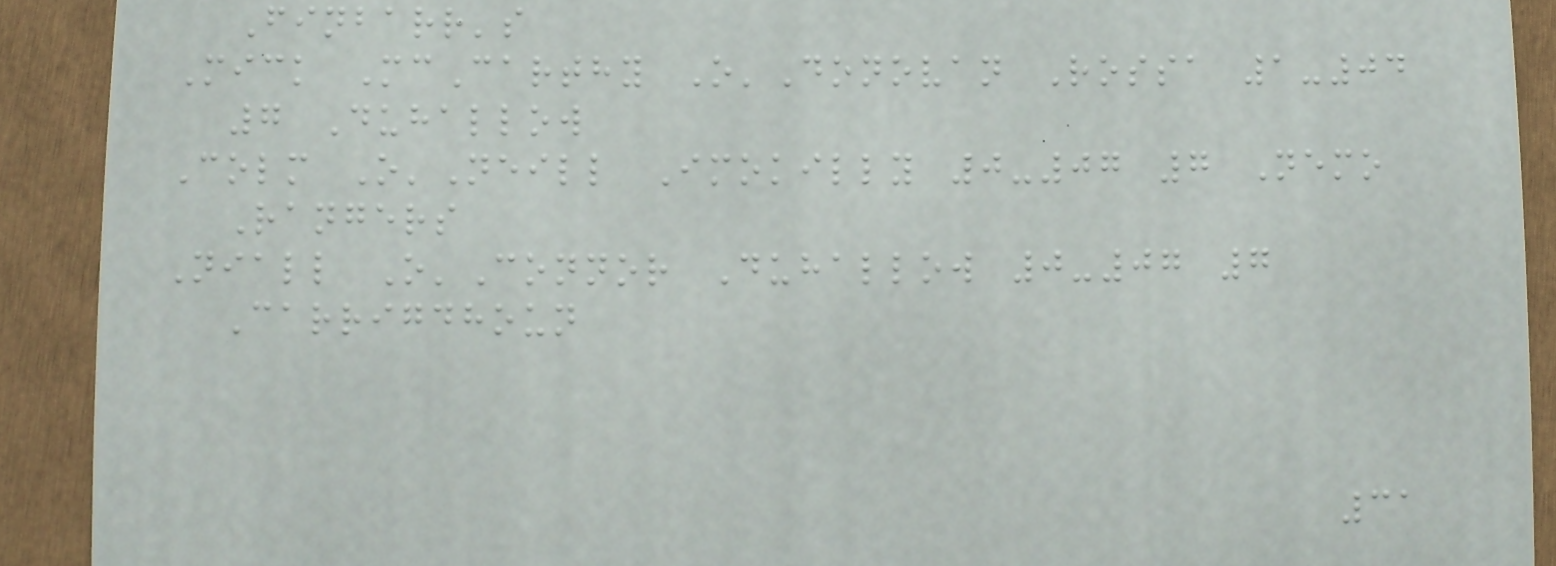Finbarr's
Mick McCarthy O'Donovan Rossa 1-04
7 Duhallow
Colm O'Neill Imokilly 0-07 7 Nemo
Rangers
Niall O'Connor Duhallow 0-07 7
Carrigdhoun
31
